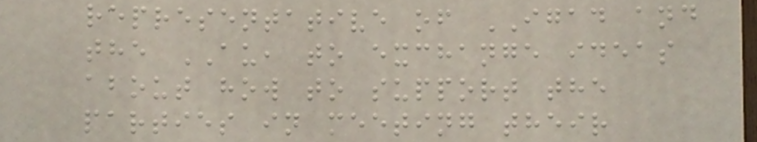representative of IGAD and
the AU, to exchange ideas
about how to support the
parties in meeting their
